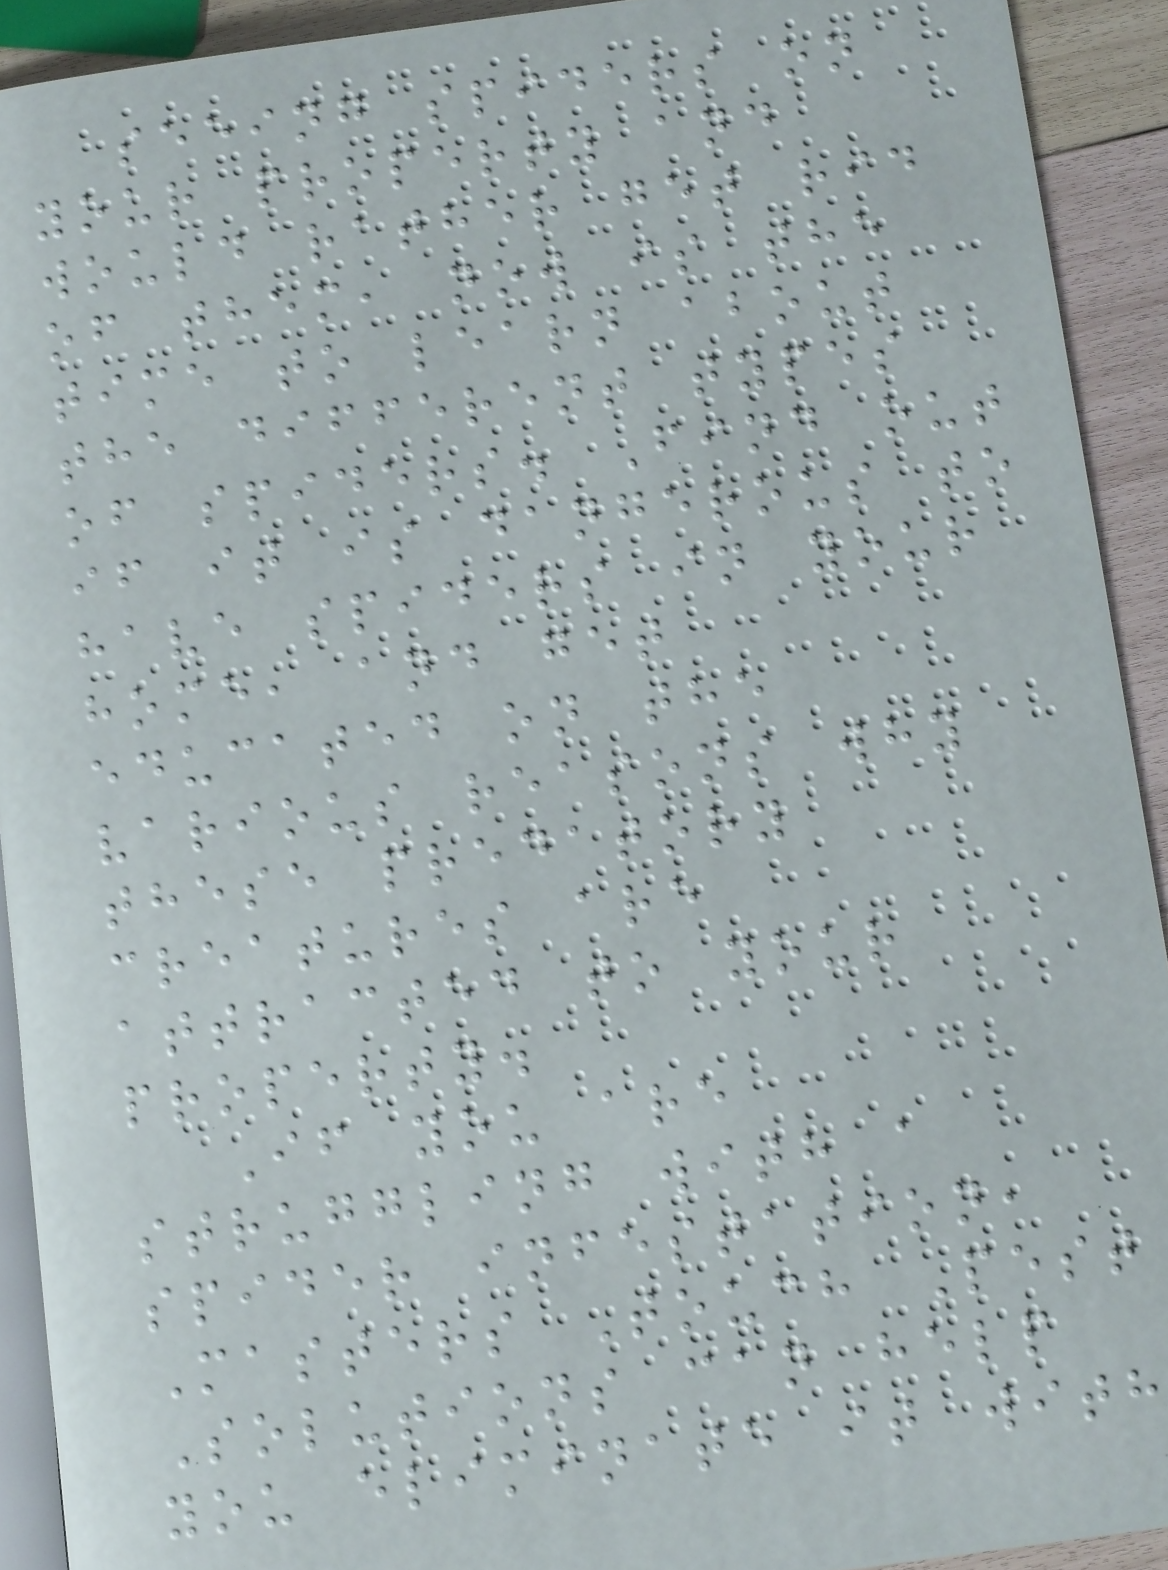seeing spiders on
your property and
would rather get rid
of them, now is the
time to learn about
the different types
of spiders. Find out
if it is dangerous to
have spiders in your
home, and get
educated on the
various reasons why
these predatory
creatures are
attracted to your
property.
If you are
struggling with a
spider infestation,
Masters Touch Pest
Solutions can help
you eliminate it with
